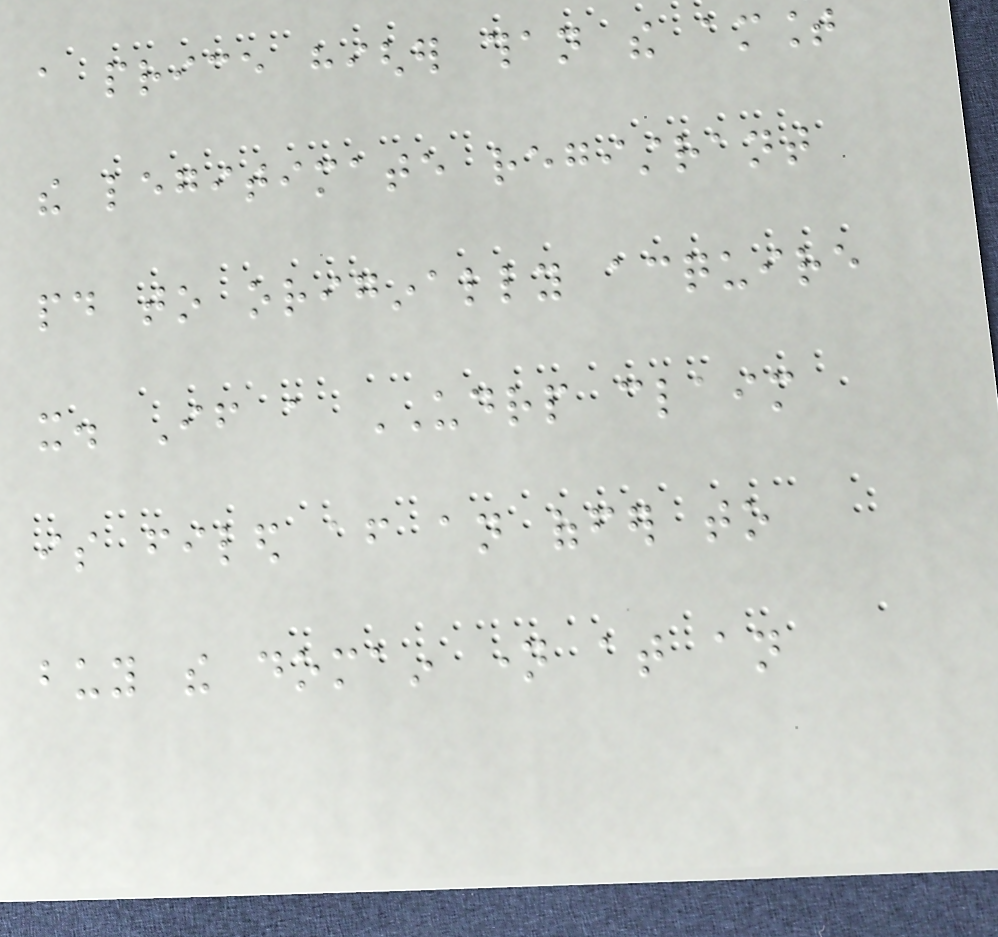a price higher than the amount
the legitimate registrant
paid to originally acquire
it. If a UDRP claim
is filed after an offer to
buy the domain name at an
